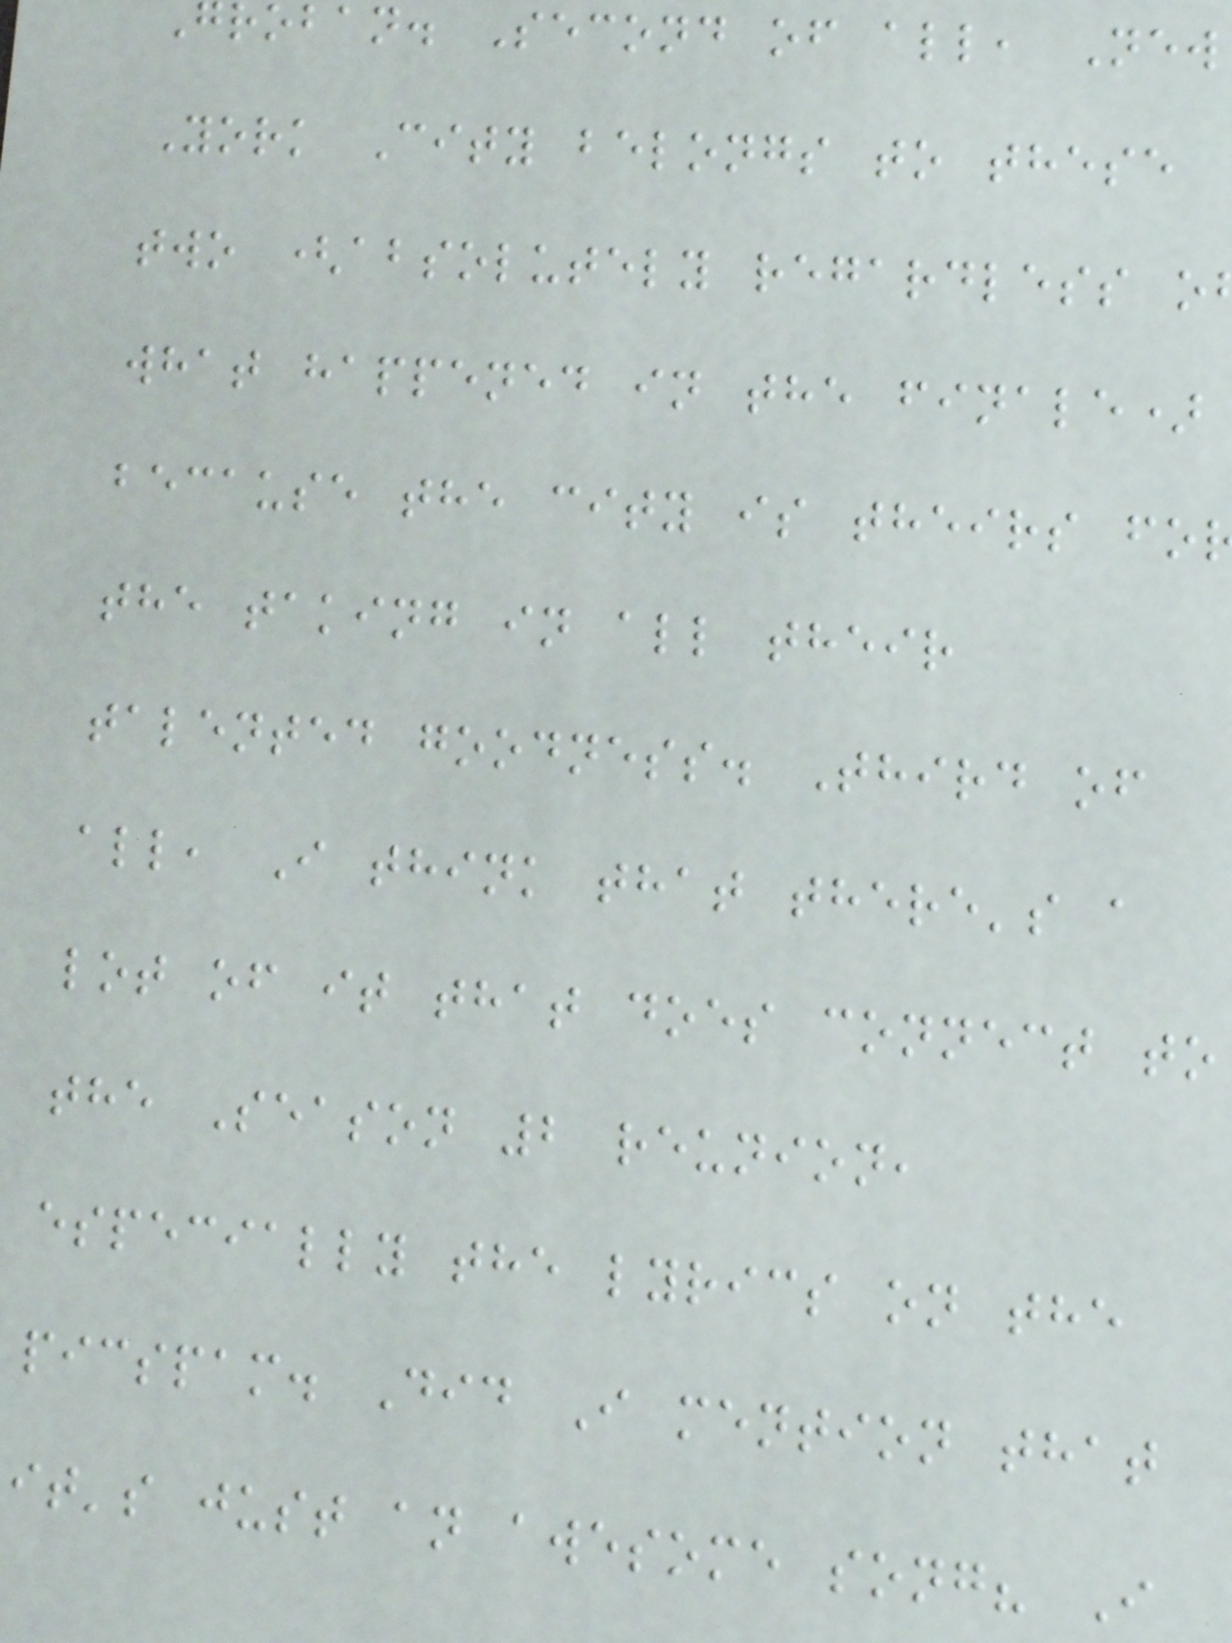roban. Second of all, New
York City belongs to these
two (absolutely regardless o
what happened in the finale)
because the city is theirs fo
the taking in all their
talented goodness. Third of
all, I think that there's a
lot of it that does connect to
the Season 2 reunion,
especially the lyrics on the
picspam. Did I mention that
it's just an awesome song? I
